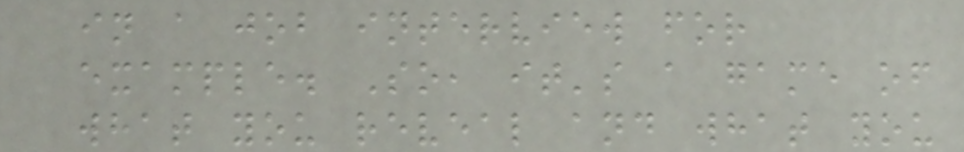in a job interview for
example. So, it's a game of
what you reveal and what you
